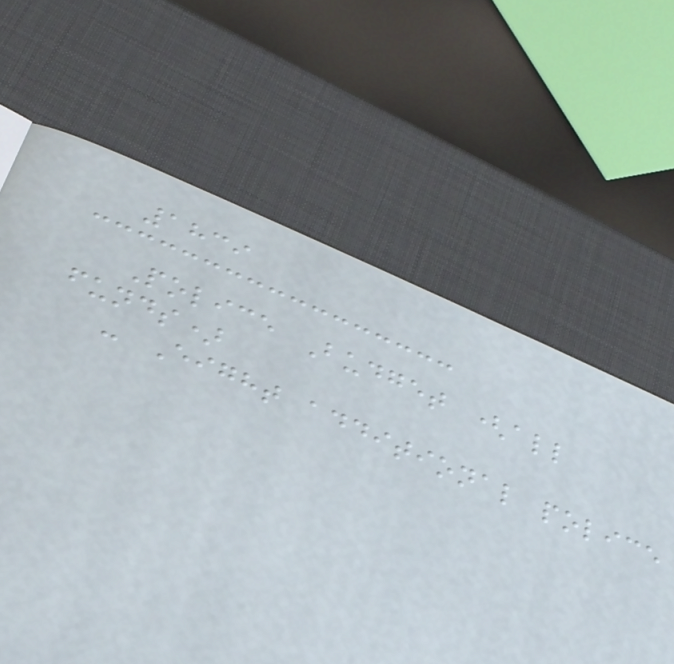1839
Police Budget (all
funds)
- Eight additional police
